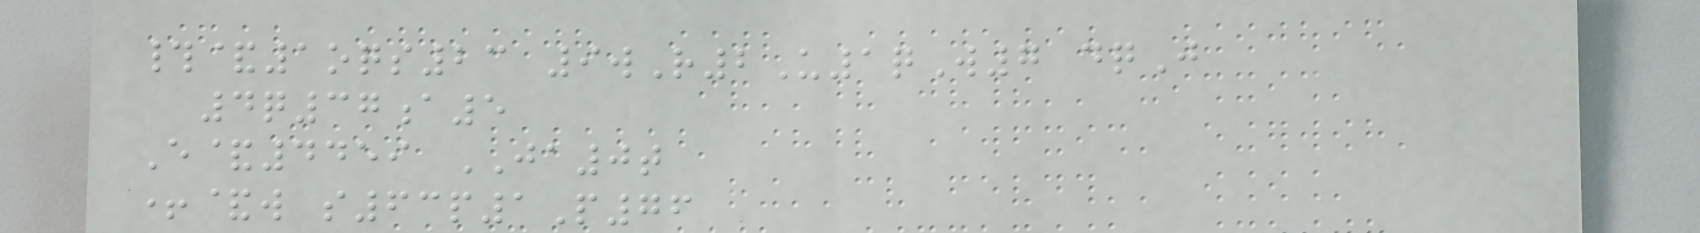#&1oqs23 9wR2U1qW7 dqJ
4q37a5
E&4459 JA0t
+&w s63p1P76
